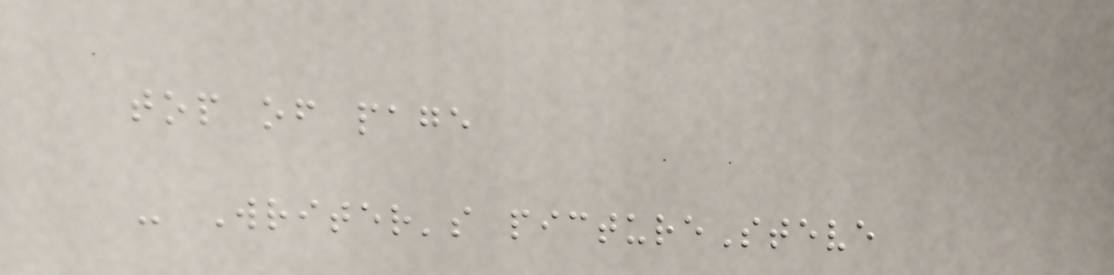top of page
- Writer's pictureSteve
